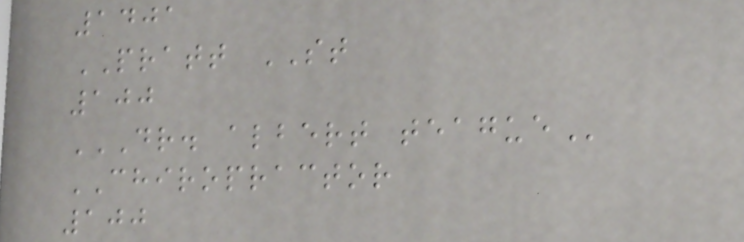1401
PRATT ST
100
DR. ALBERT TEAGUE
CHIROPRACTOR
100
